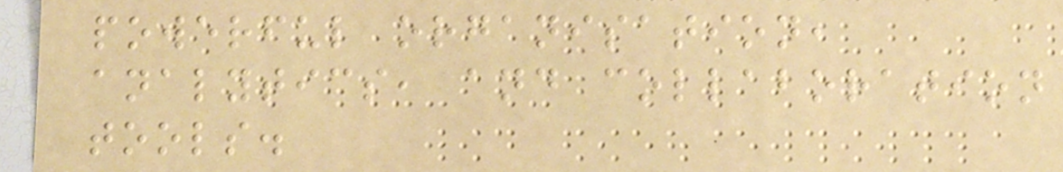powerful organisation,
analytics, and collaboration
tools.
